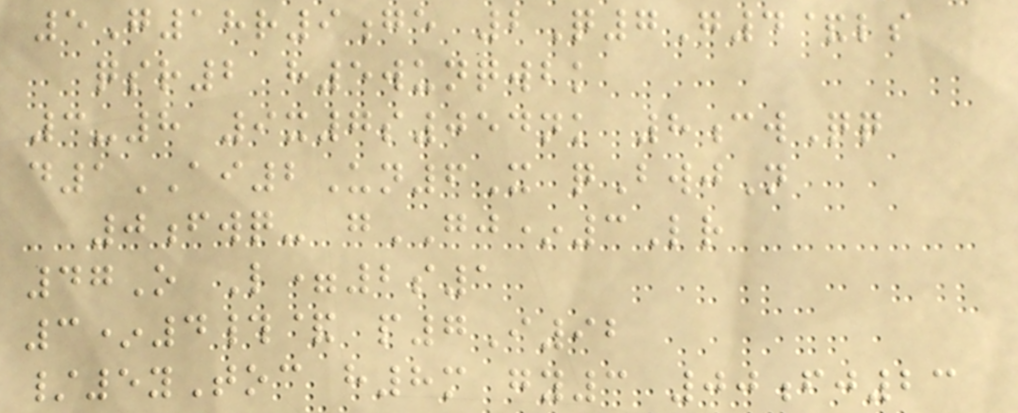5G18r9ge 2Q7G4&ls
qsr2 h5wunqwbk
3-8 9x7s054nk 8cwQq
d1AI2Un6X qBwjN
0fwq- gGJ*3Lr
47O L=2s1
3*4#& p7I92
/5yToc h8m gy3 00fj23
